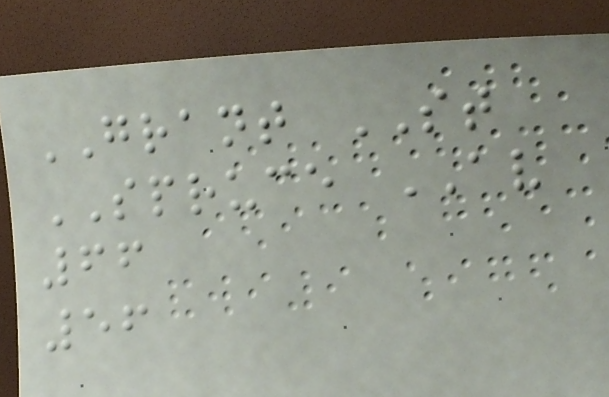GRANT ST
SPRUCE AV
66
56
